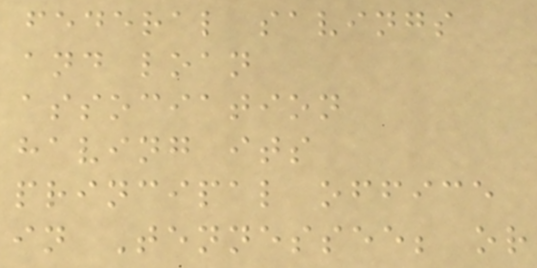federal savings
and loan
association
having its
principal office
in Tennessee; or
